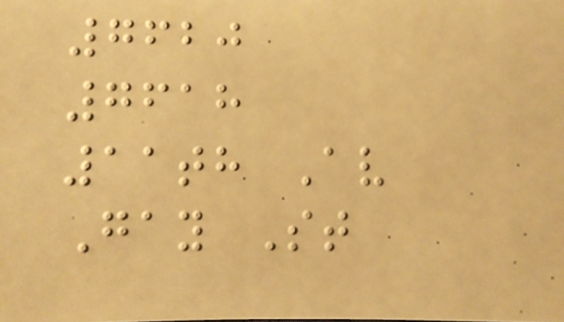7620
7618
11th Av
Gay St
